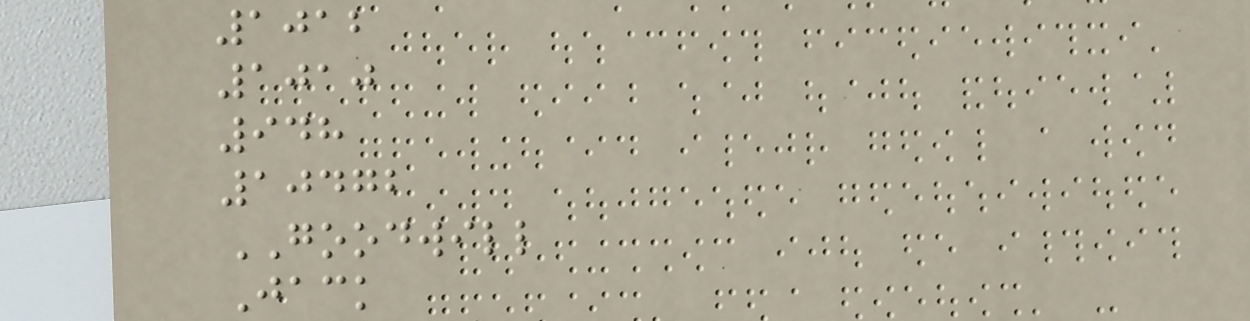1012
1010
948
10472
GOODWILL
Jack
